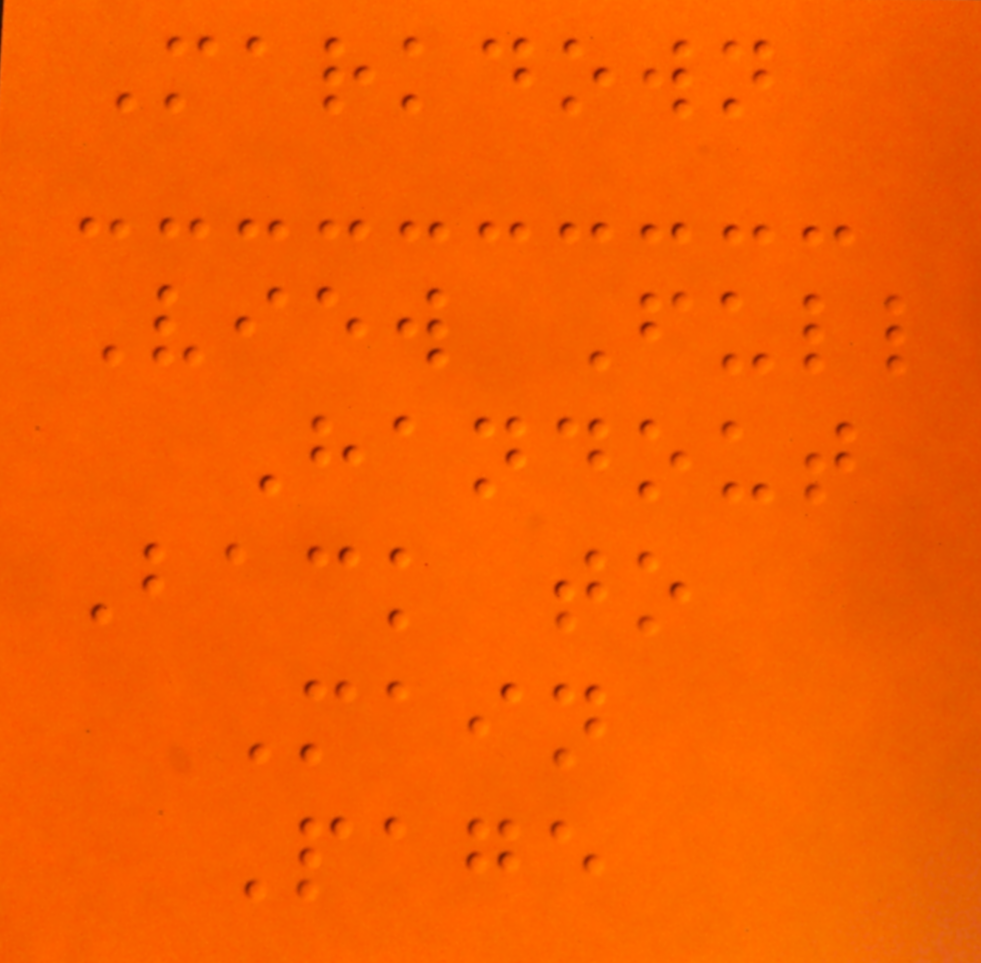Markdown
View Full
Handout
Back to
Main
Page
